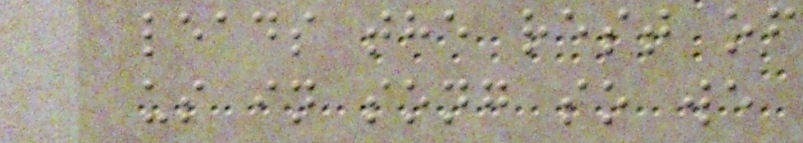leads the rest of
us in song so we
